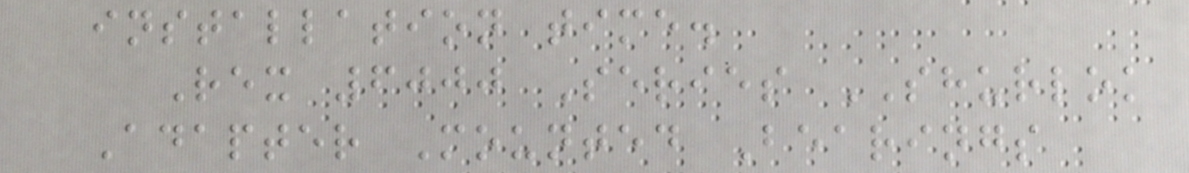installation time.
Rex 6000 Series SHURLOK
Adapter Mounted Bearings
